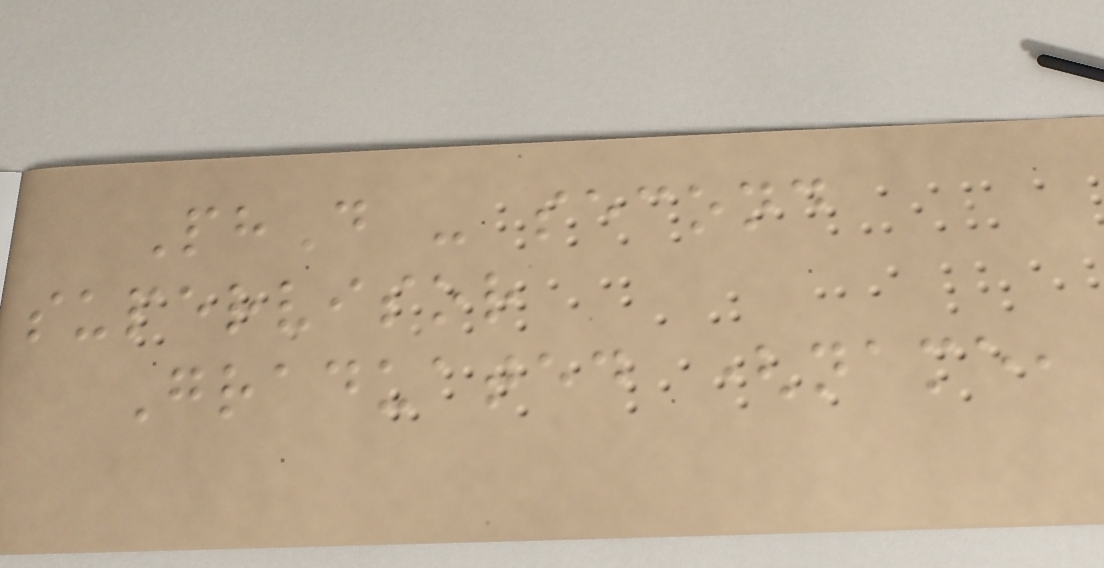PhD - second
supervisor
Graduated (name,
